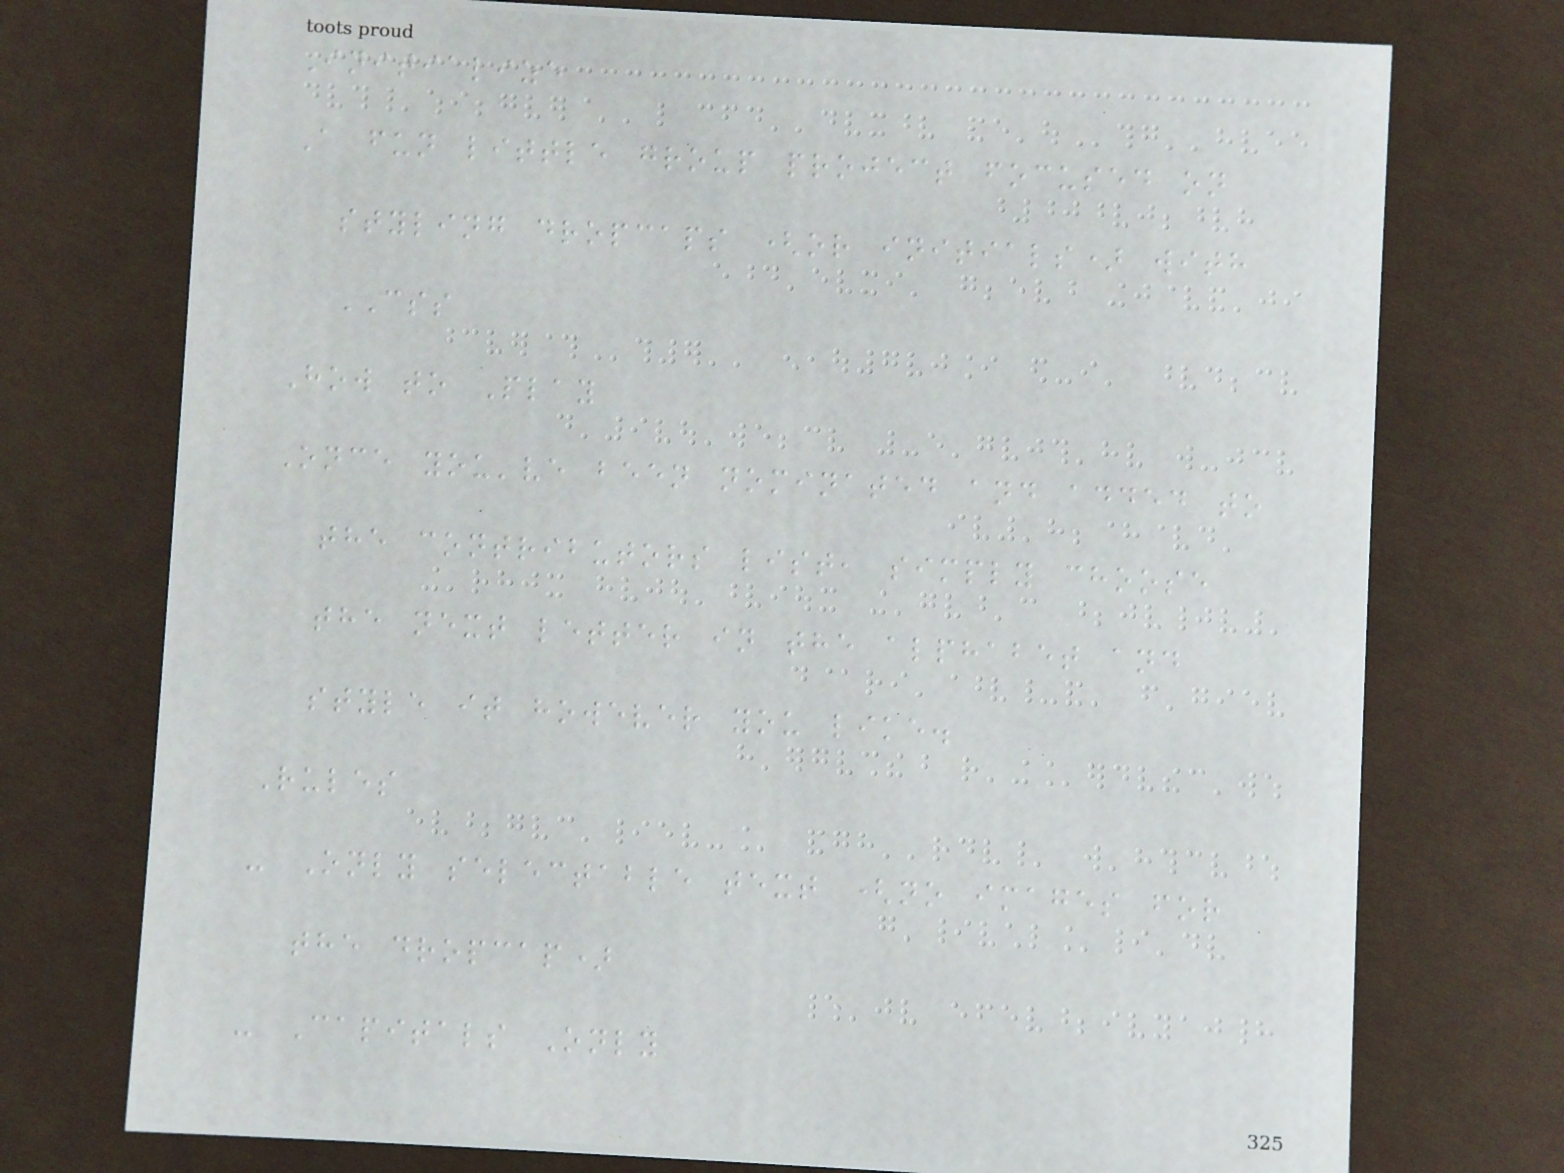Initialize
A fun little group project focused on
styling dropcaps (or initials) with
CSS
How to Play
Once you've been nominated and added to
the contributors list, simply choose
the next letter in the alphabet and
style it however you like.
Rules
- Only selectable text (no images for
the dropcap)
- Capitals Only
